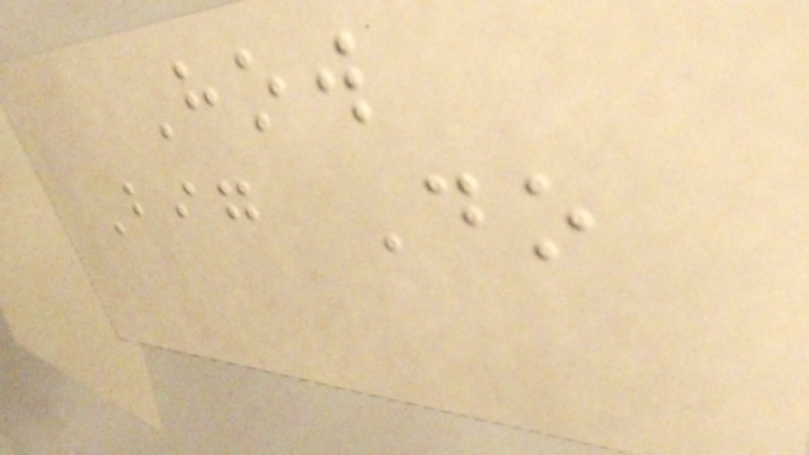How
Big Do
